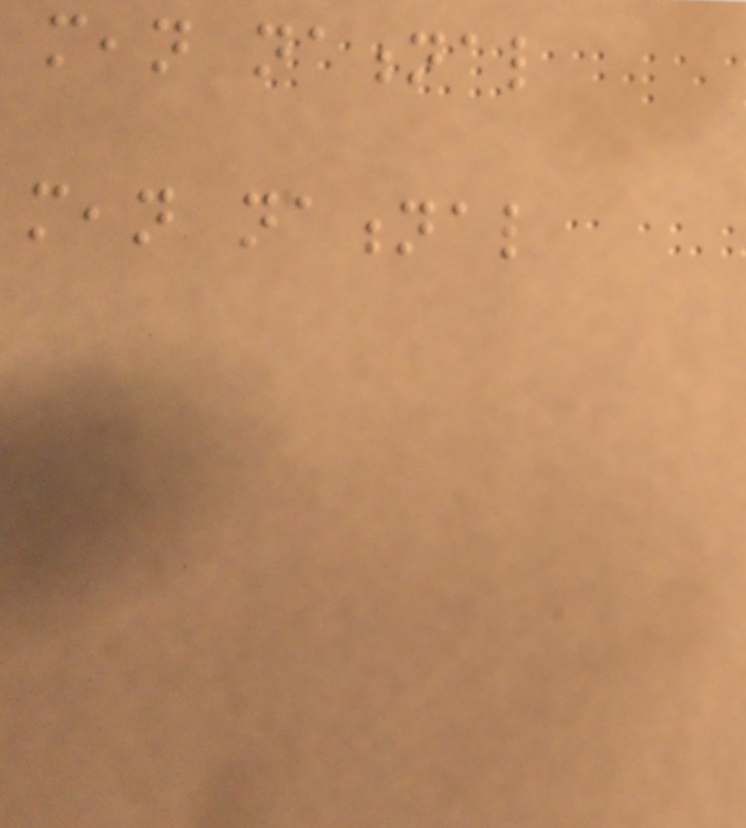mean national
mean national
